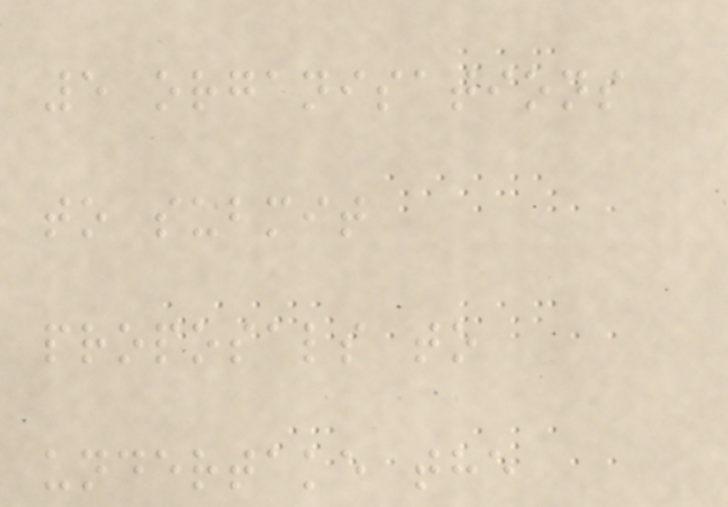5 organisations
to submit
proposals to
undertake the
